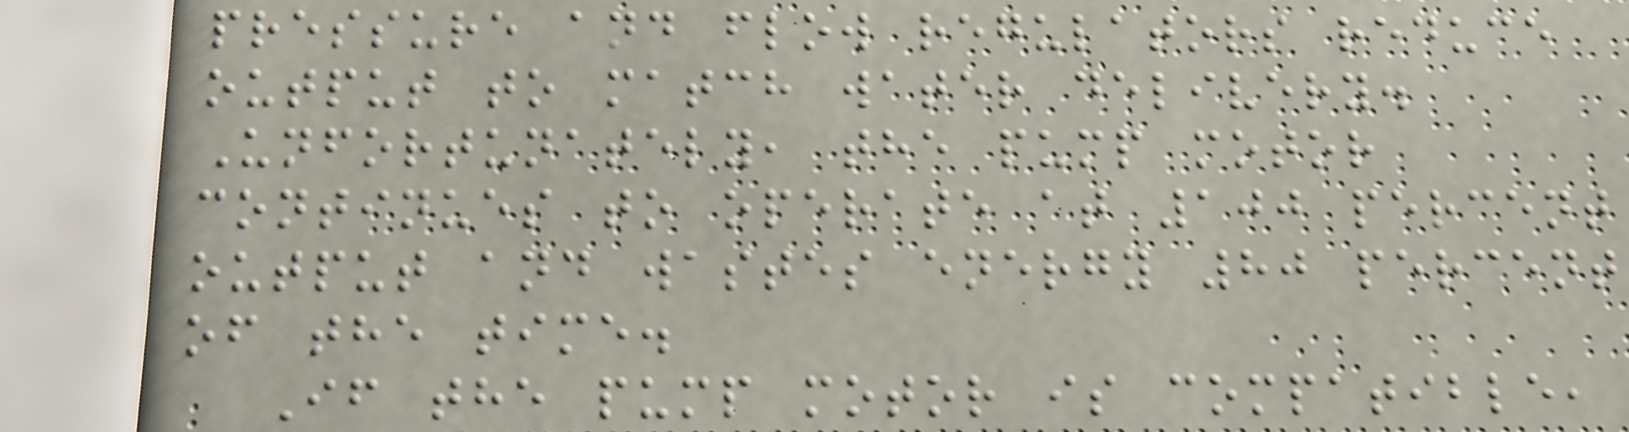pressure and flow regulators reduce
output to match water delivery.
Unfortunately, the pump motor
continues to operate at 100 percent
output and wastes energy 80 percent
of the time.
If the pump motor is compatible,
